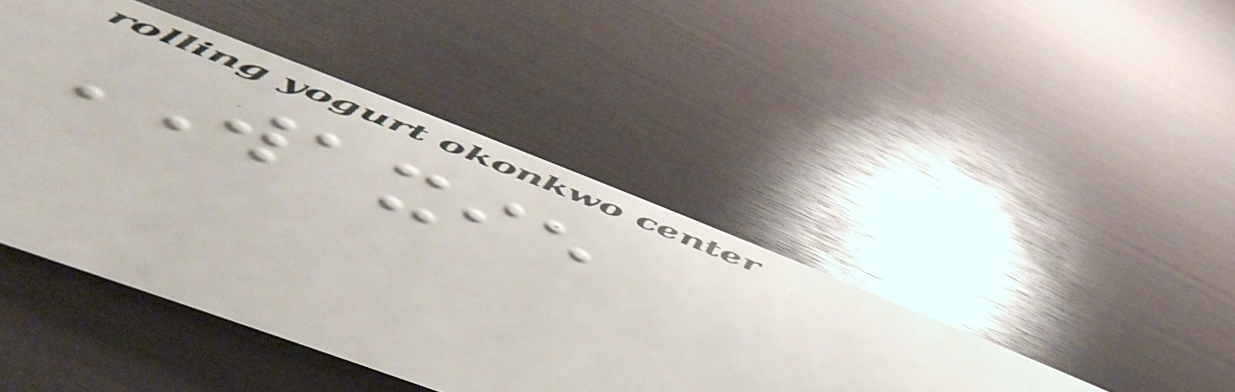WAXIE
